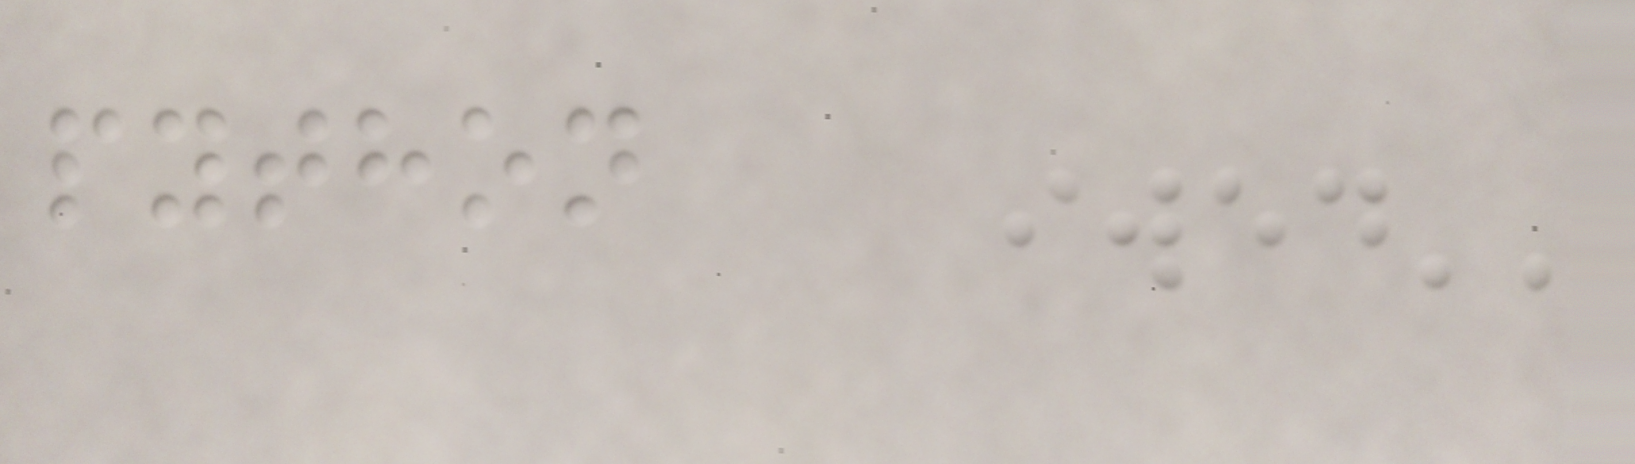python
